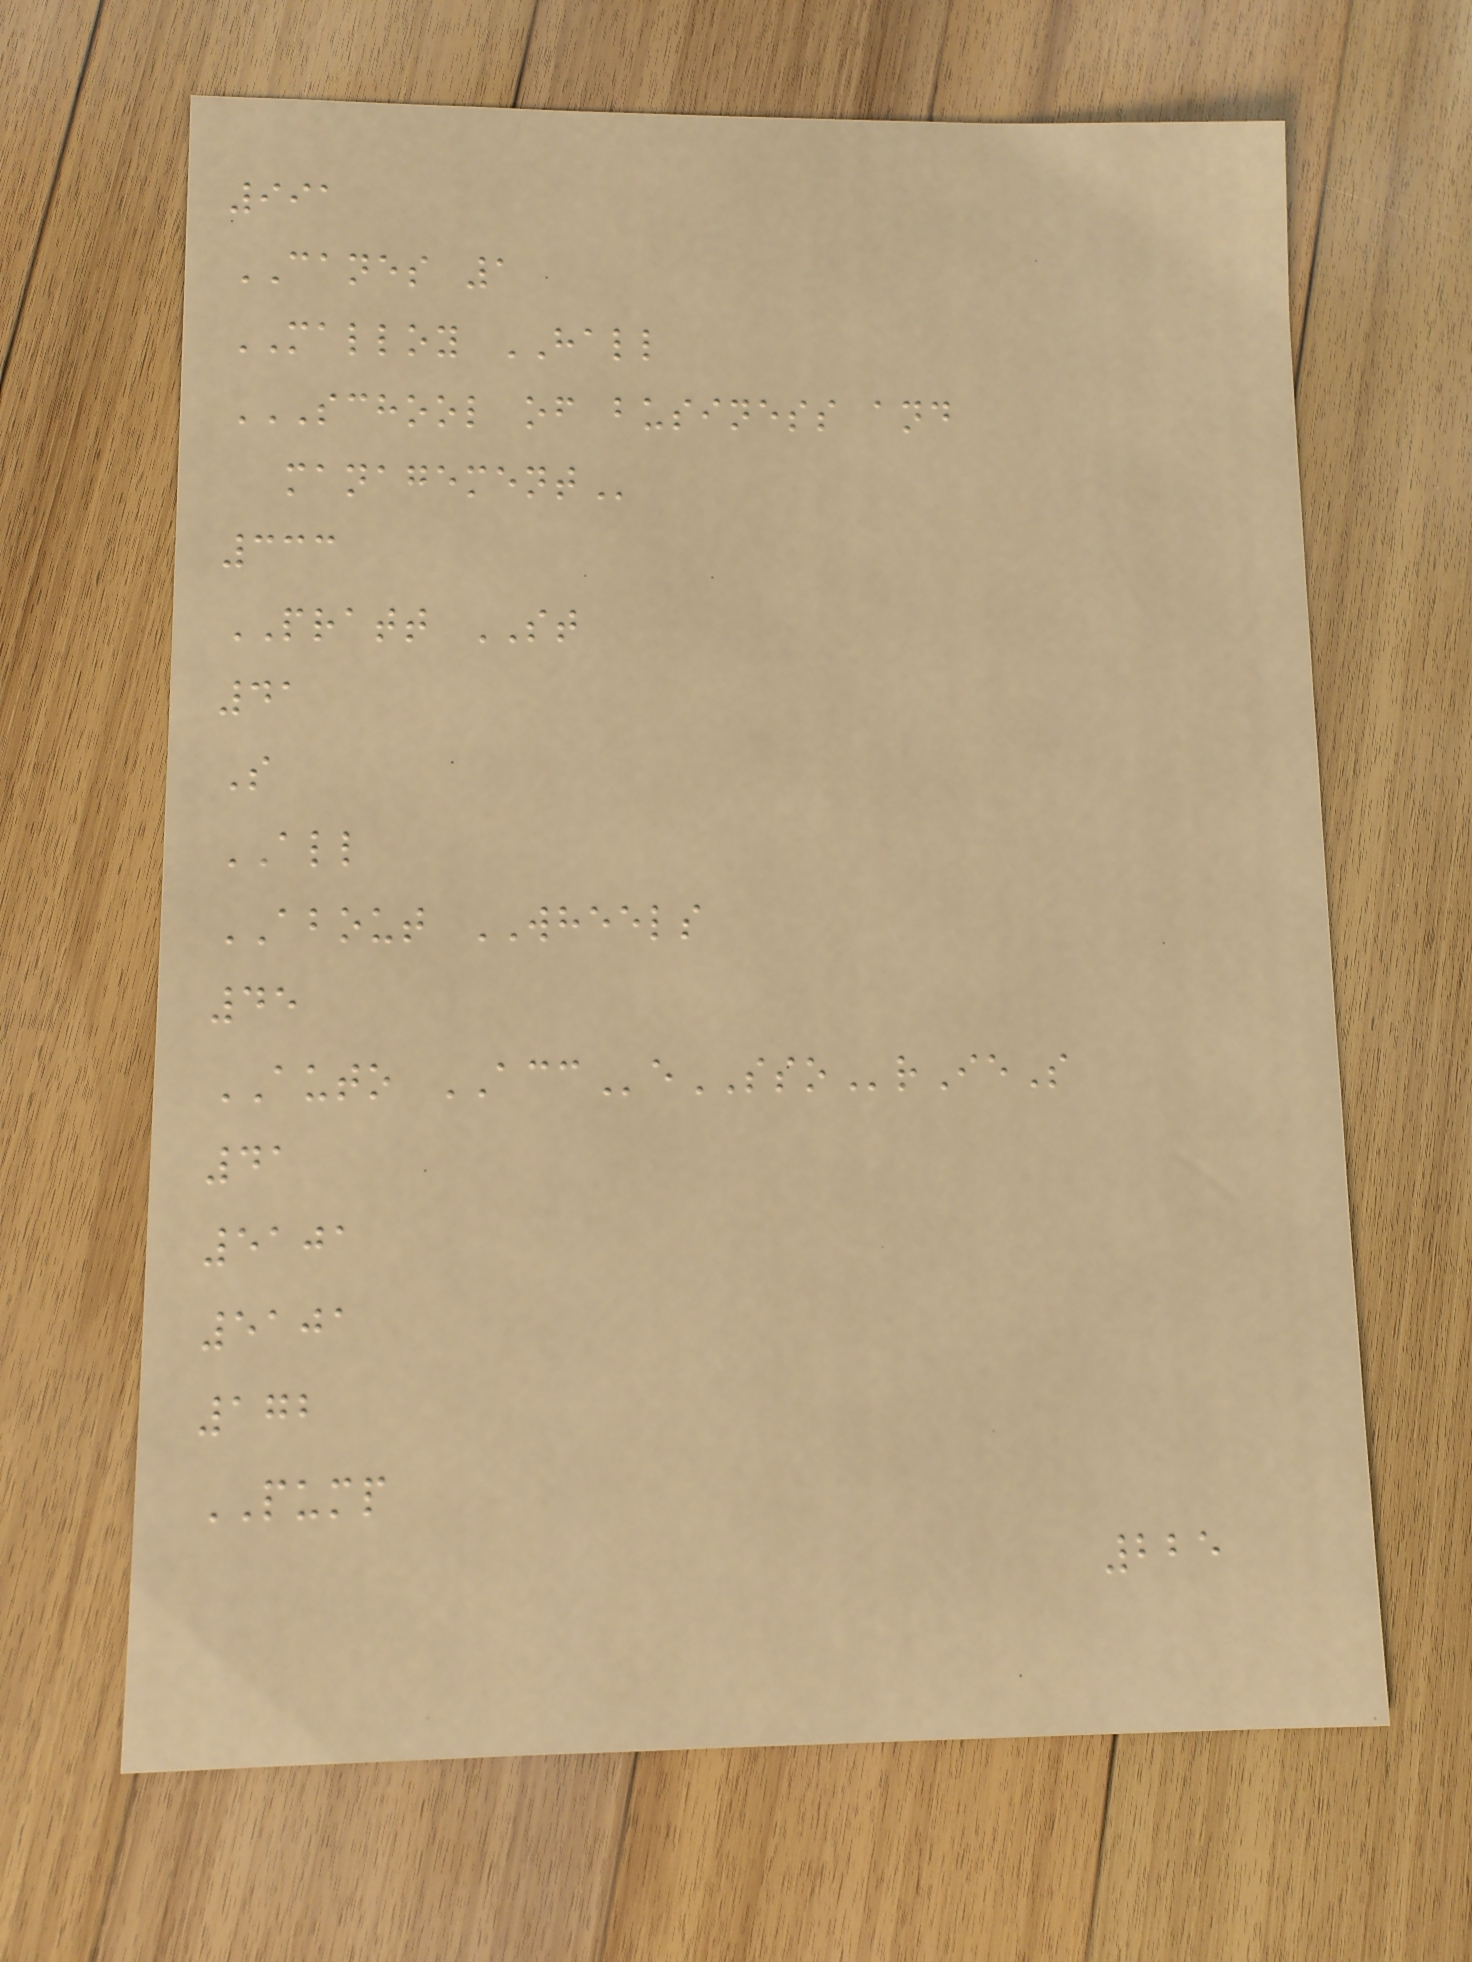991
CANES 1
MALLOY HALL
SCHOOL OF BUSINESS AND
MANAGEMENT
333
PRATT ST
41
S
ALL
ABOUT WHEELS
45
AUTO ACCeSSOrIeS
41
5101
5101
172
PUMP
225
